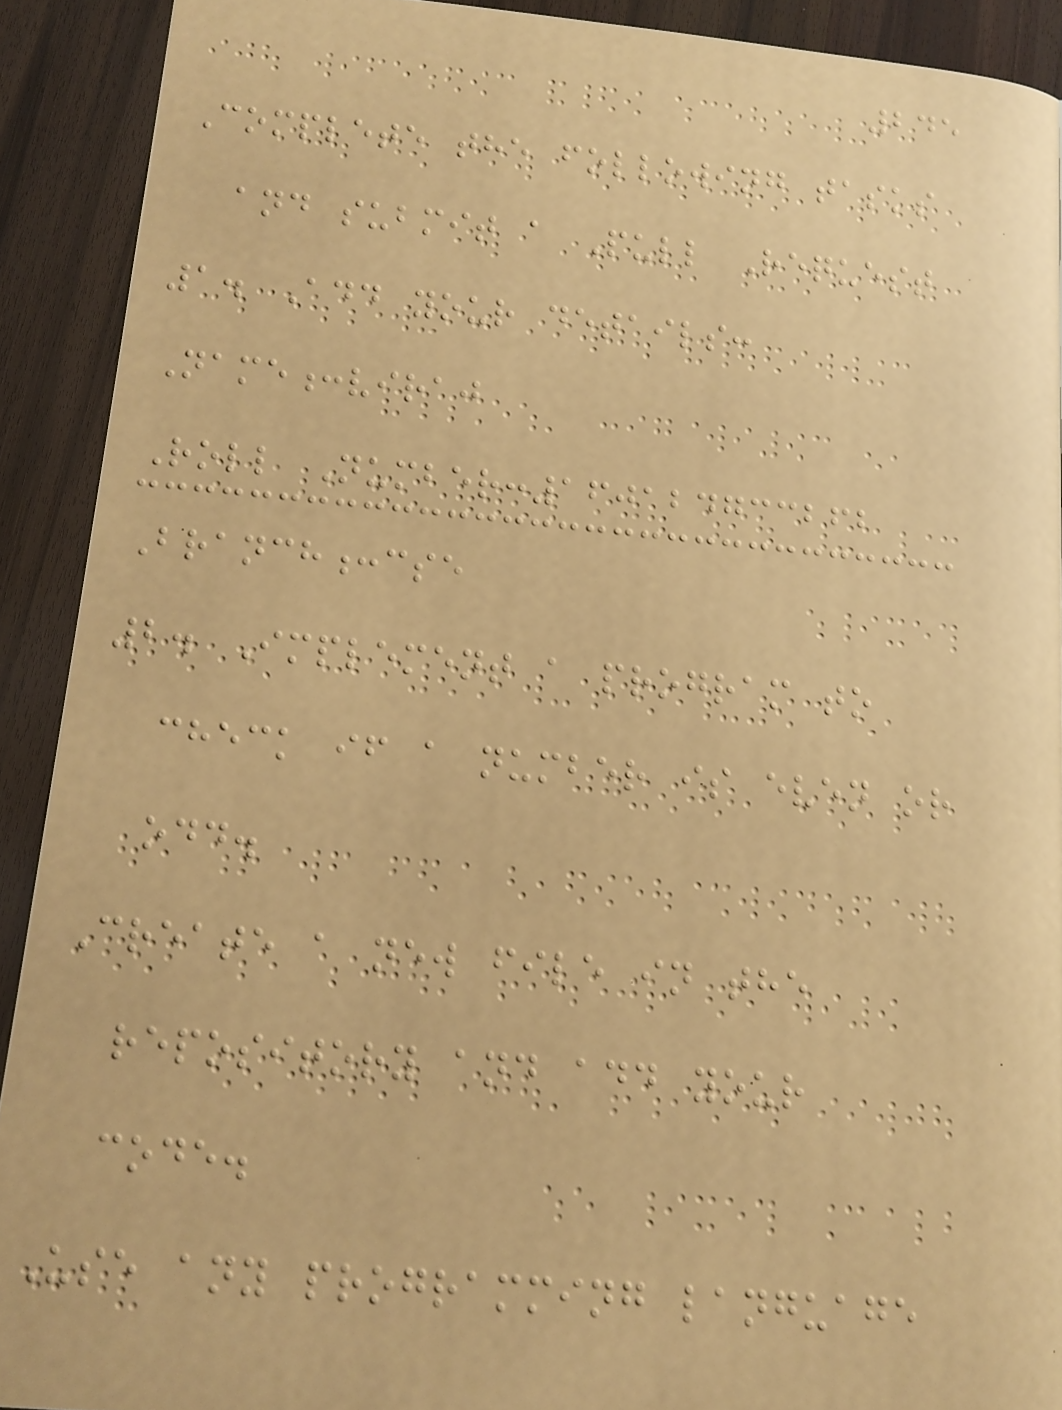245
Complete the following tasks
and submit a Pull Request
1. Add your details:
Name:viraj
Roll Number:160124733262
Branch:cse
2. Implement a program to
check if a number is even or
odd.
Create a new file in the
repository and add your
code.
Use any programming language
